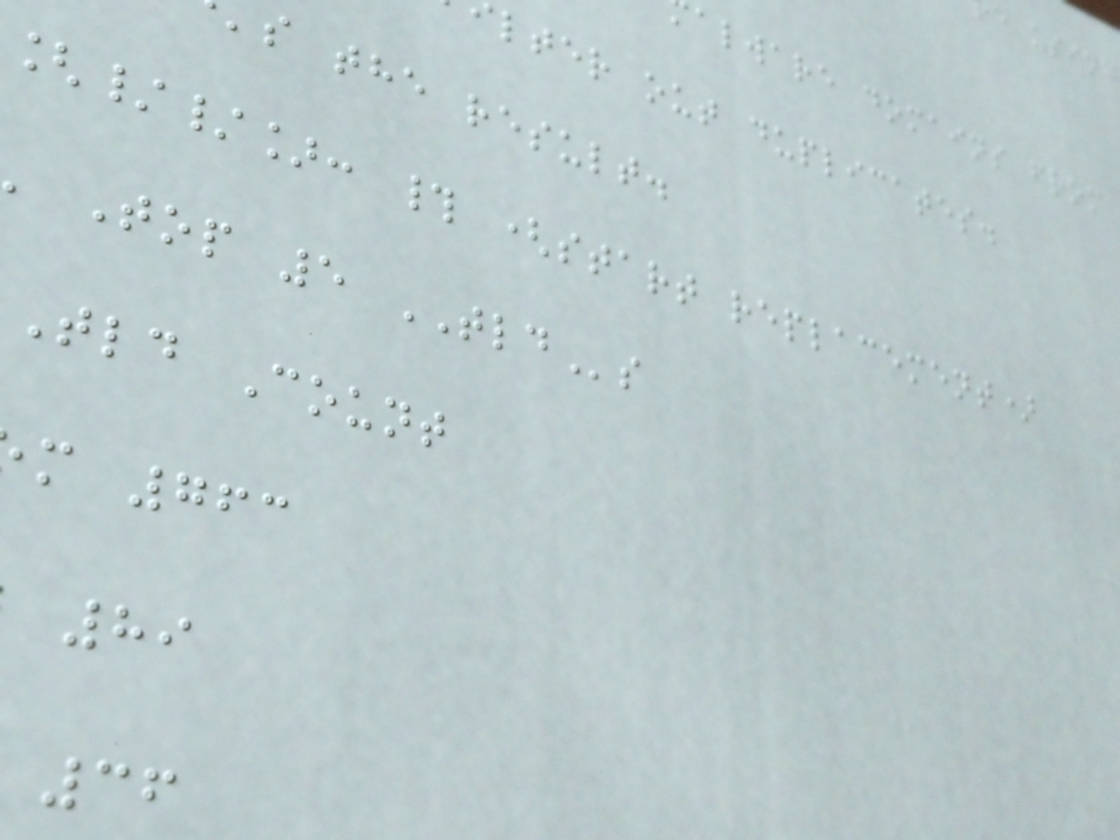alware domains from
lter out duplicates.
s the result.
[//]: # (start replacement)
Top 5 TLDs
tld Count
m 763
